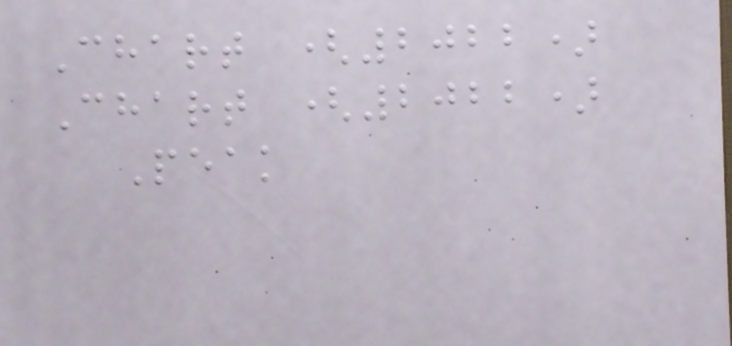Chart (2022)
Chart (2022)
Peak
